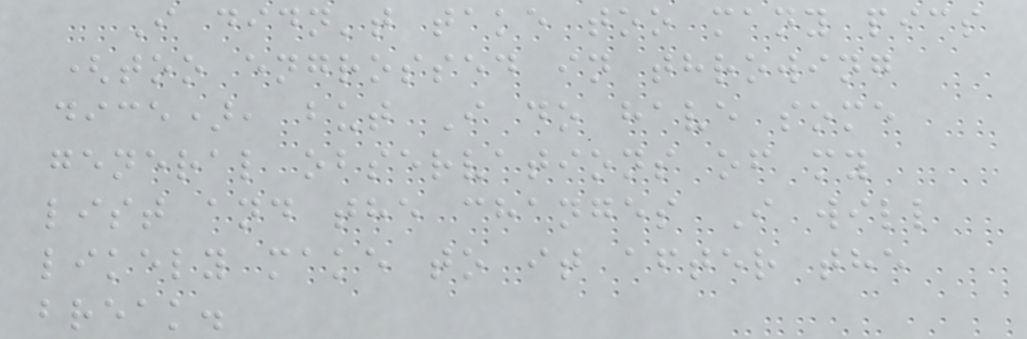I didn't take too many pics
(too engrossed in throwing
dice), but I do have some
general observations of my
list and the changes I will
likely make to it after the
break.
